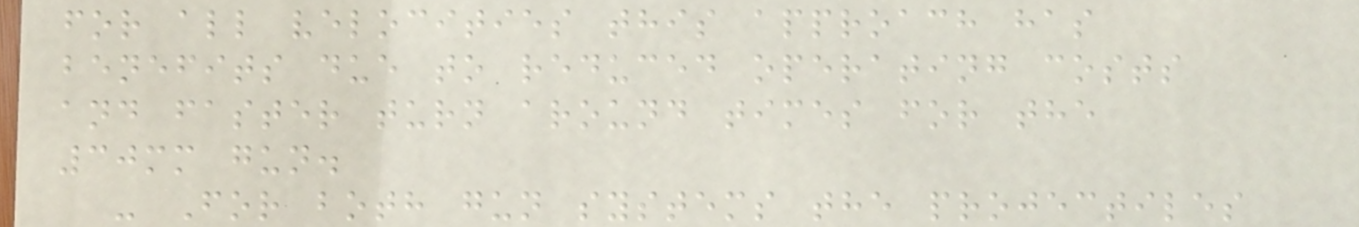for all velocities this approach has
benefits due to reduced operating costs
and faster turn around times for the
30mm gun.
- For both gun systems the projectiles
